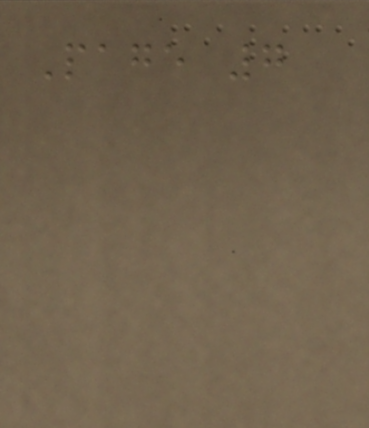Page 7
